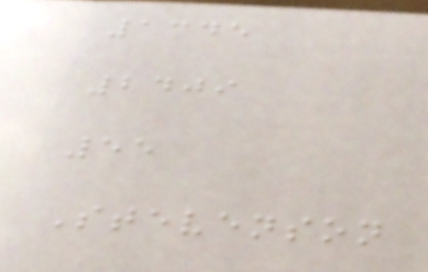1345
2409
55
Stevenson
